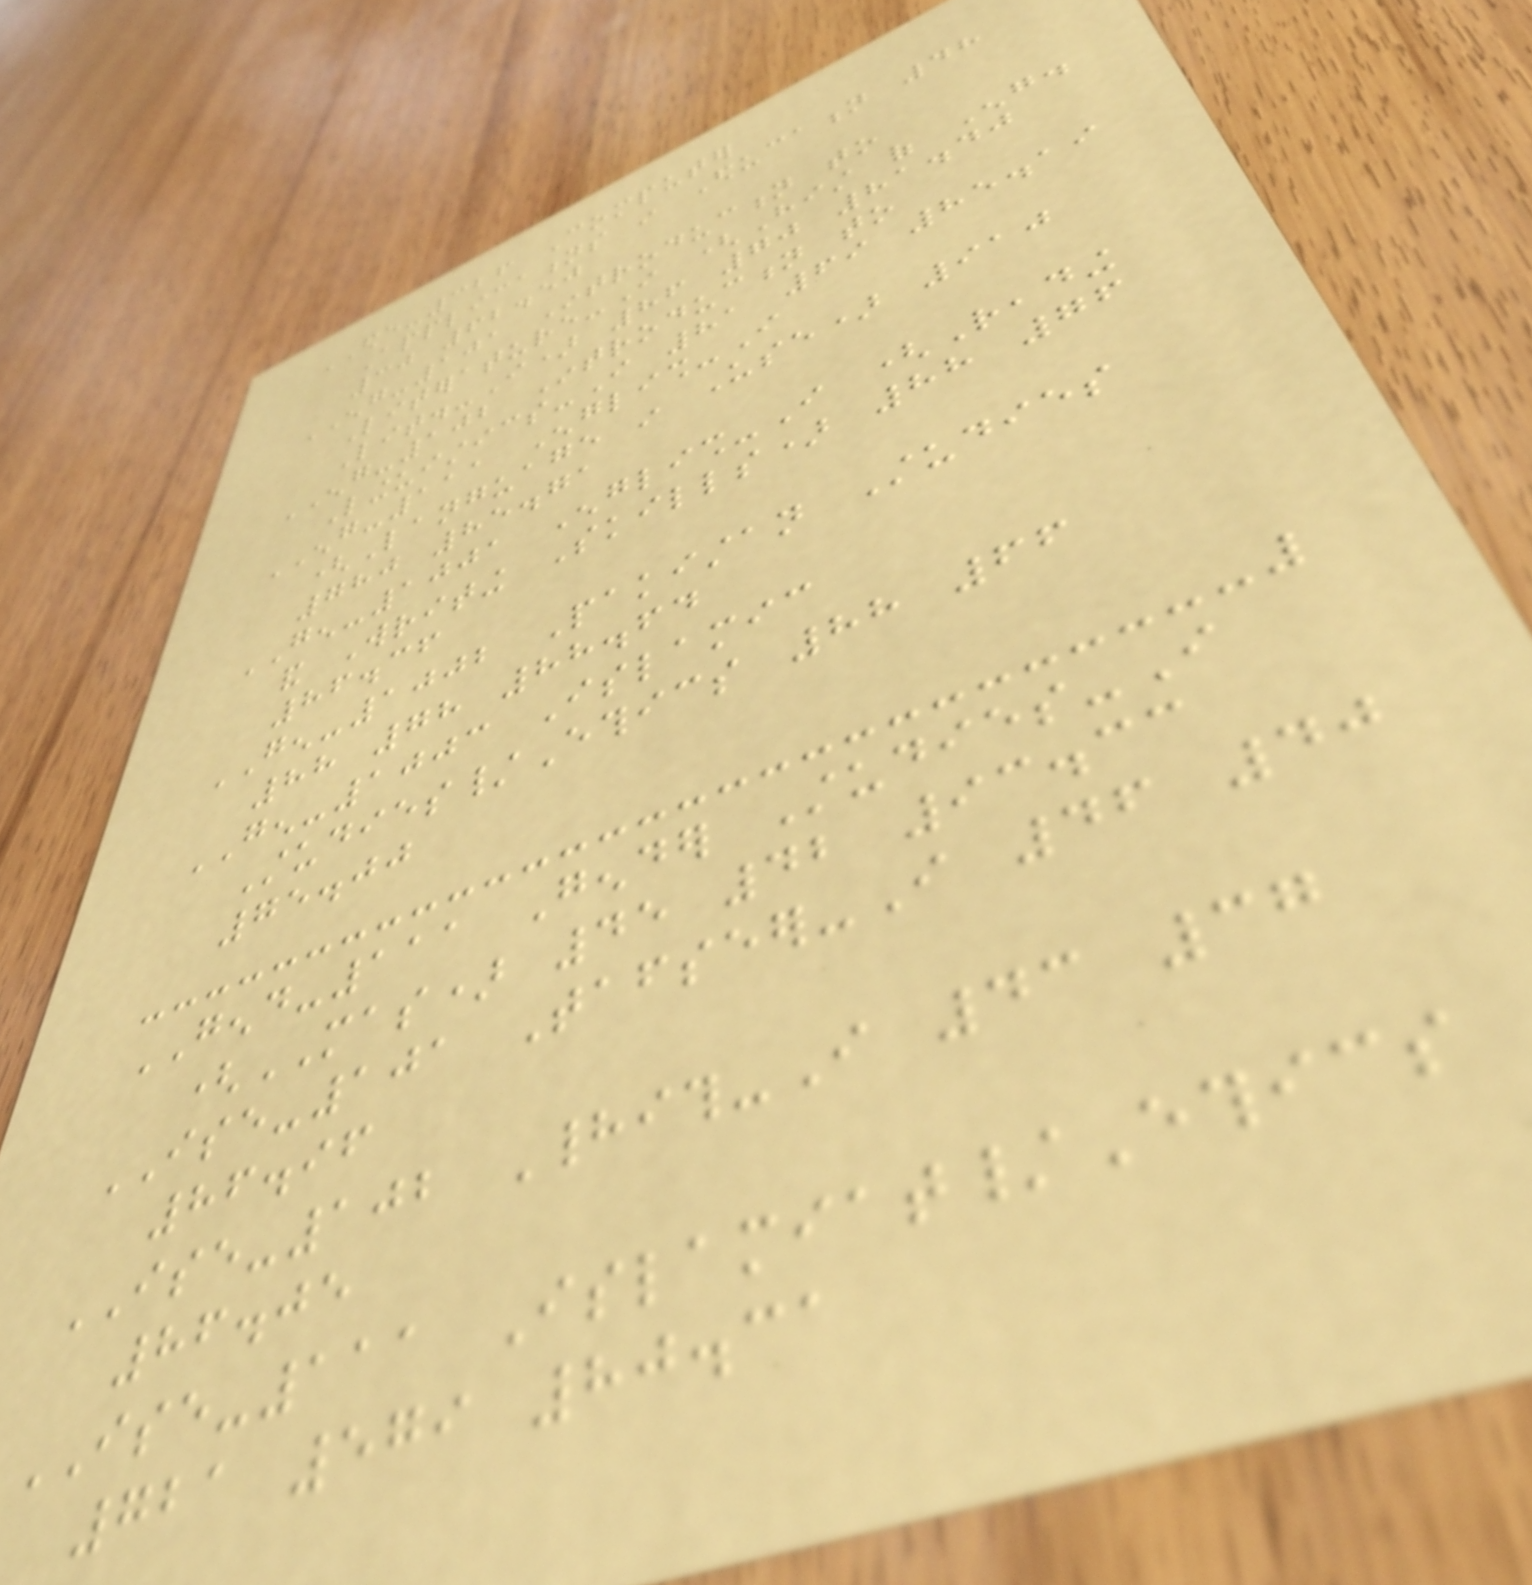EDE-326 Computer
Applications in Education 48
30 62.50
ENG-101 Introduction to
Literature-I (Hist of Eng.
Lit.-I) 86 70 81.40
ENG-102 Introduction to
Linguistics-I 81 69 85.19
ENG-111 English-I
(Language in Use) 910
780 85.71
GEN-1001 English-I (Reading
and Writing Skills) 88 76
86.36
GEN-1002 Pakistan Studies
88 78 88.64
GEN-1003 Islamic
Studies/Ethics 88 66
75.00
GEND-111 Gender Studies-I
(MAS) 45 42 93.33
ISE-101 Tafseer-I 46 40
86.96
ISE-102 Hadith-I 43 37
86.05
ISE-111 Islamiat/Ethics
721 579 80.31
